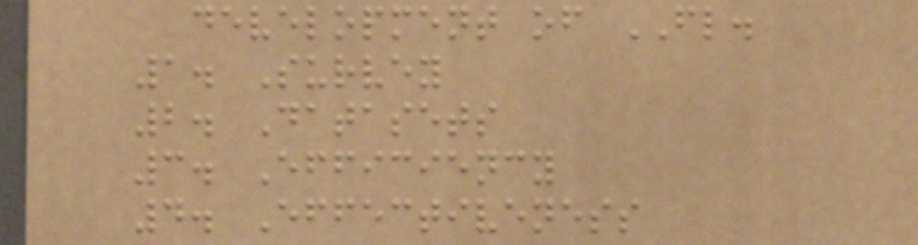development of FL.
1. Survey
2. Datasets
3. Efficiency
4. Effectiveness
